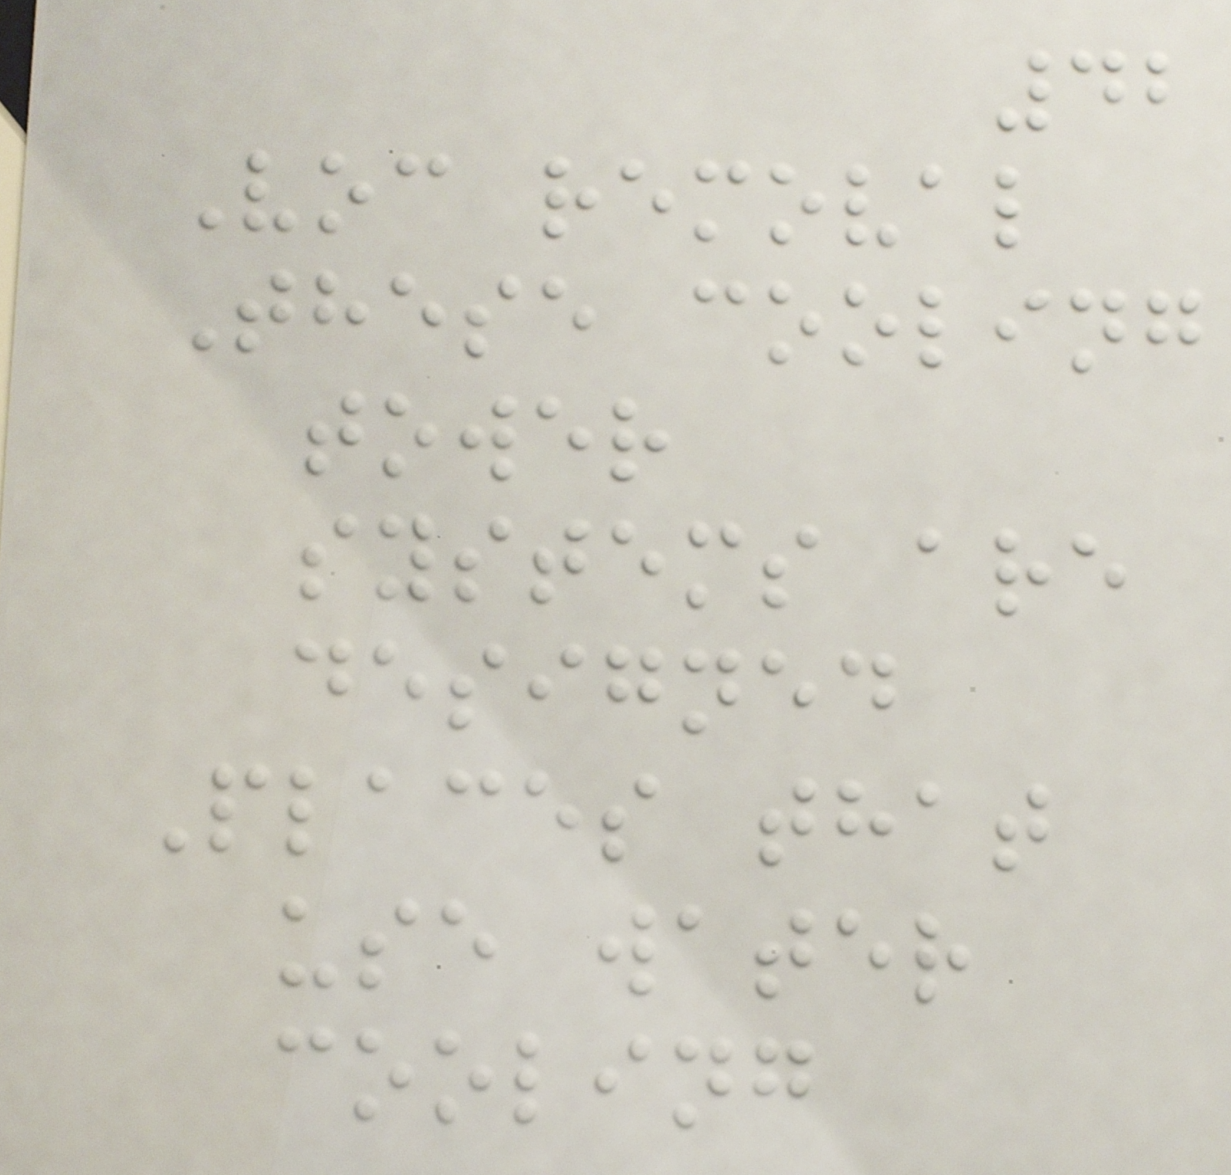42
Voc removal
These cooling
tower
systems are
designed
Places that
use water
cooling
